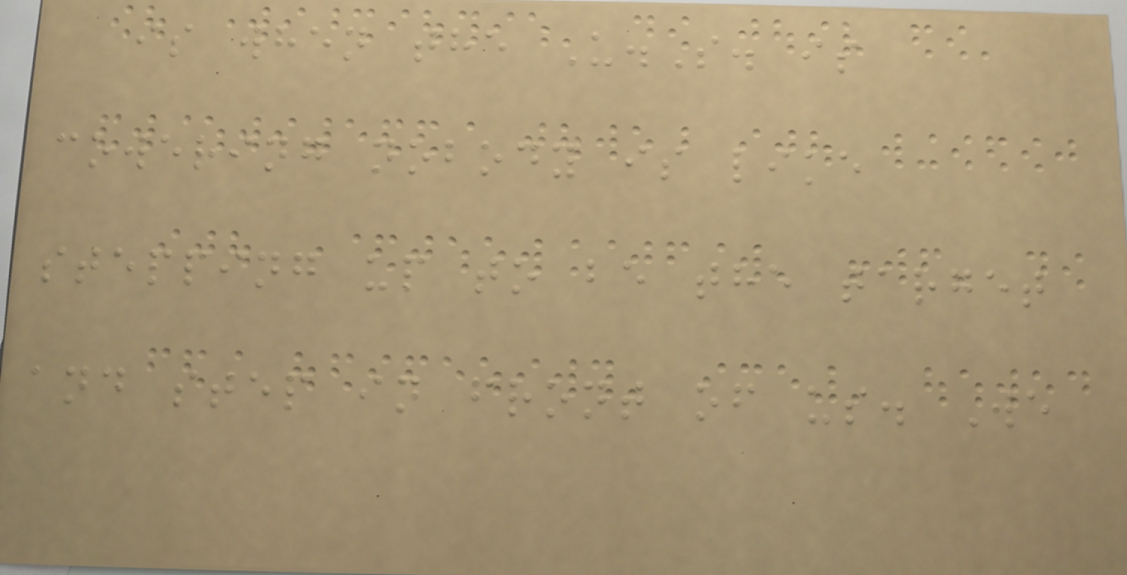is when the U.S. is
cowering nobody is like
stepping up to be the target
and step in front of us. We
